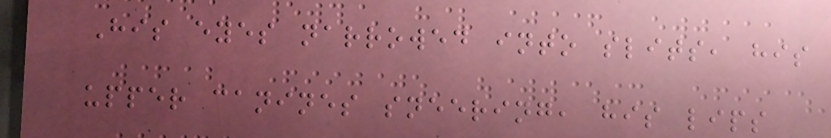His eyes narrowed into slits, his
upper canines sneering, his lips
